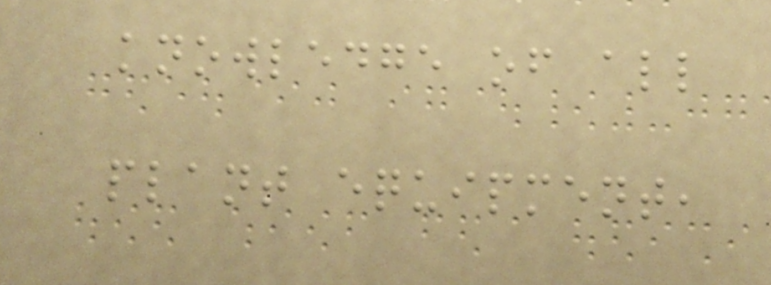knowledge of all
plant equipment,
